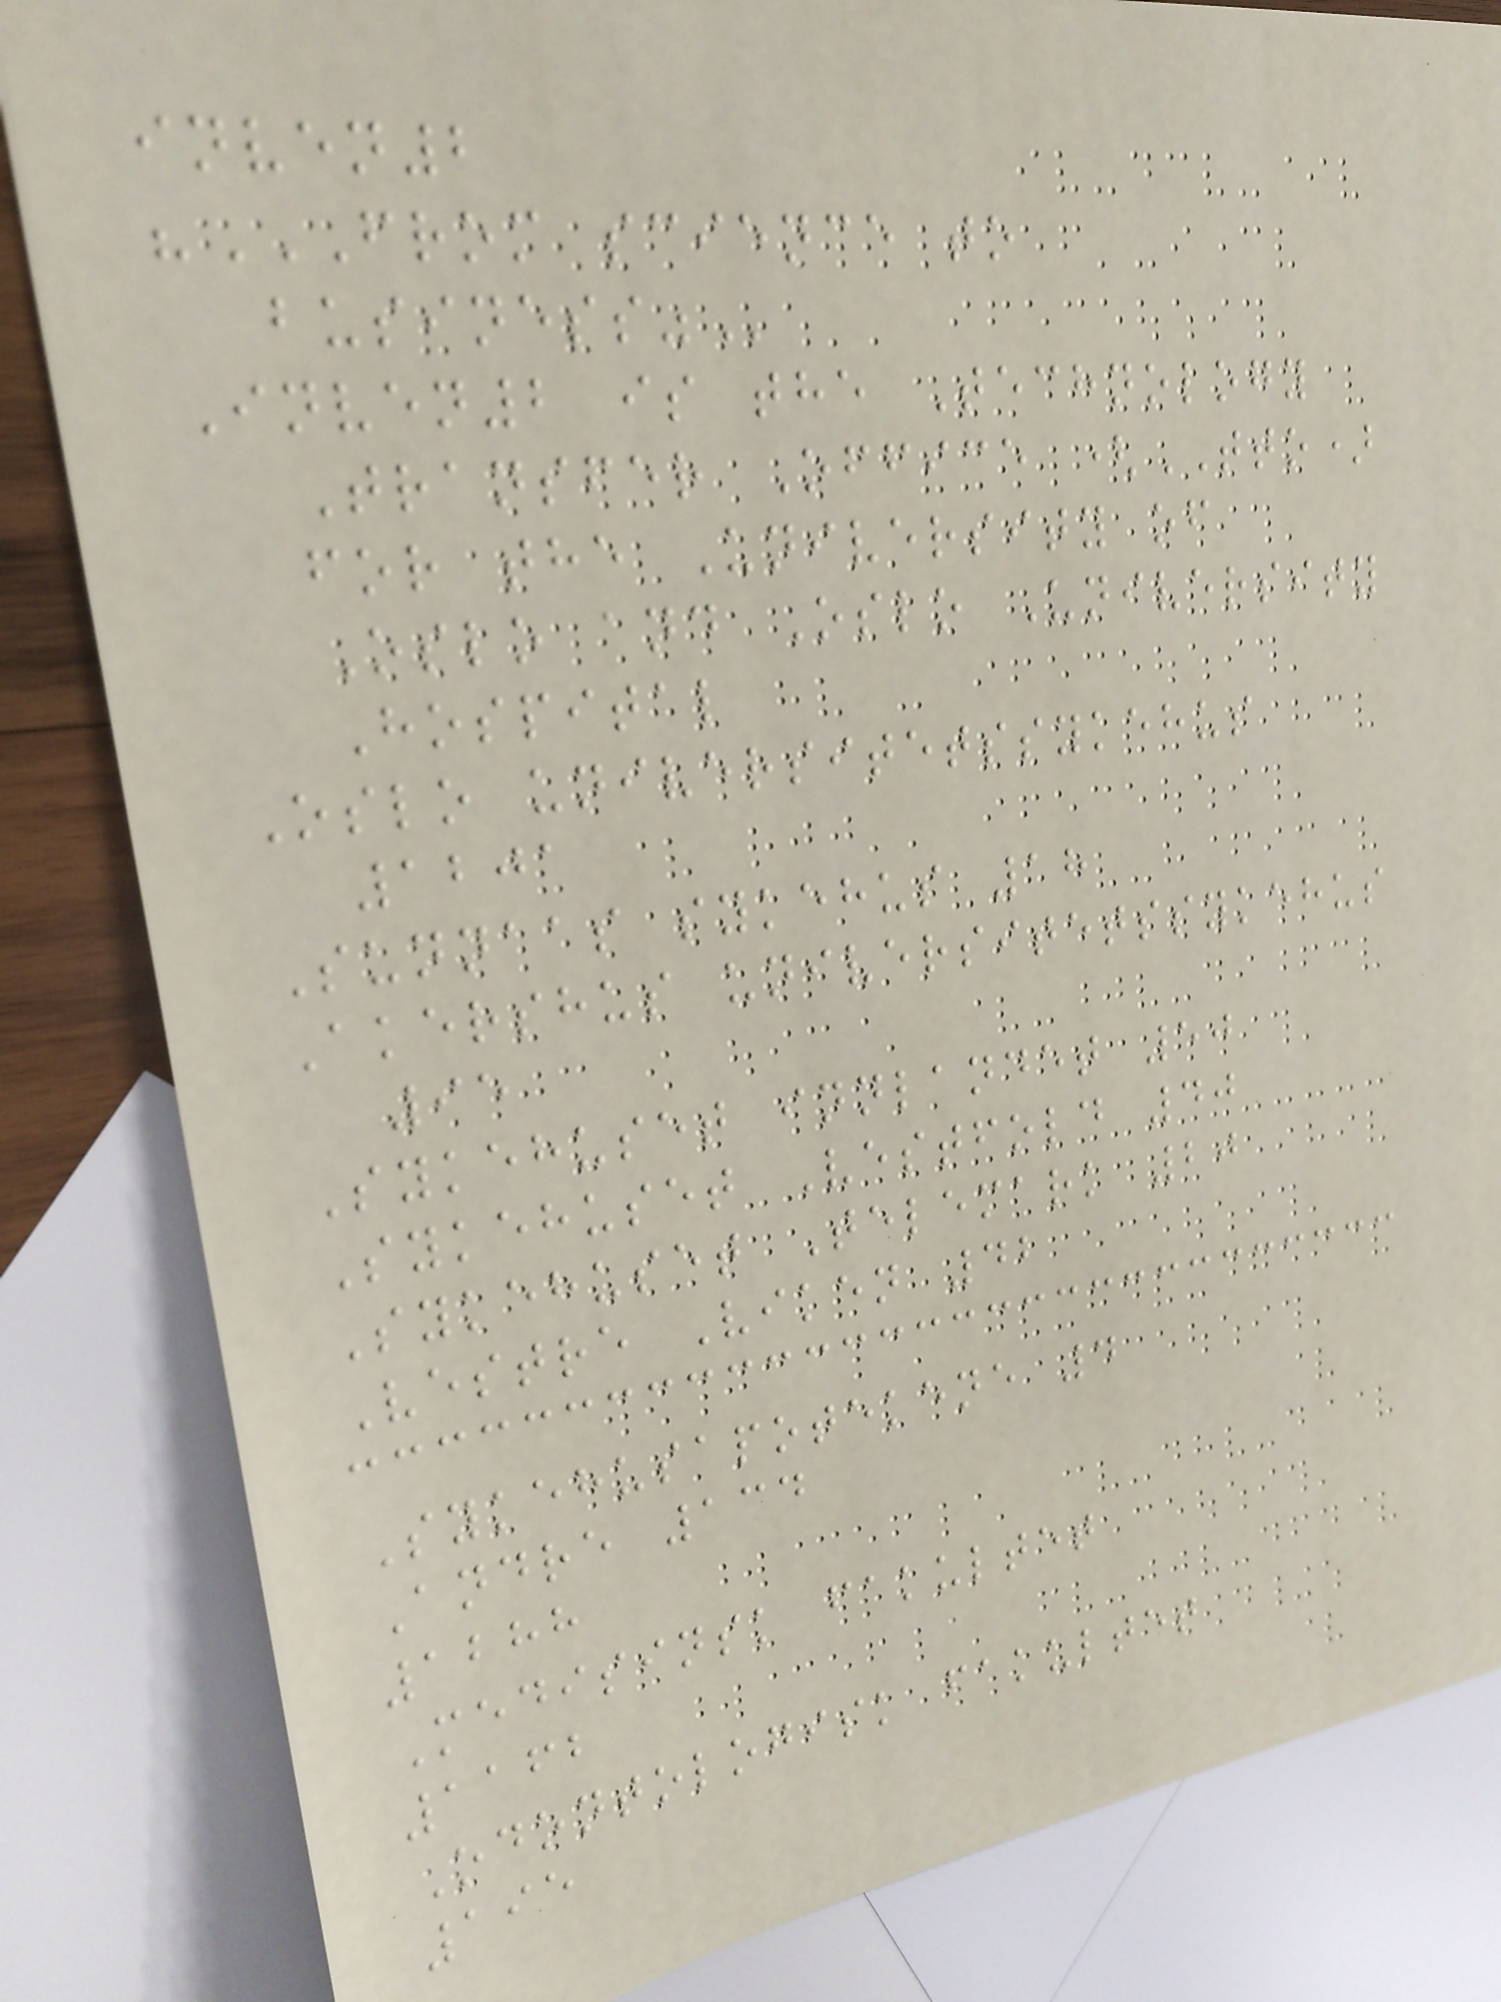inven2
"FROM SCIENCE TO
BUSINESS"
Inven2 is the Technology
Transfer Office (TTO)
for the University of
Oslo and Oslo University
Hospital
Oslo universitetssykehus
1201
Sunnaas sykehus 18
Akershus universitetssykehus
95
Sykehuset innlandet 50
Sykehuset Vestfold 40
Sykehuset Telemark 20
Vestre Viken 42
Sykehusapotekene 4
Andre 134
1288
Medisinsk fakultet
1162
Odontologisk fakultet
195
